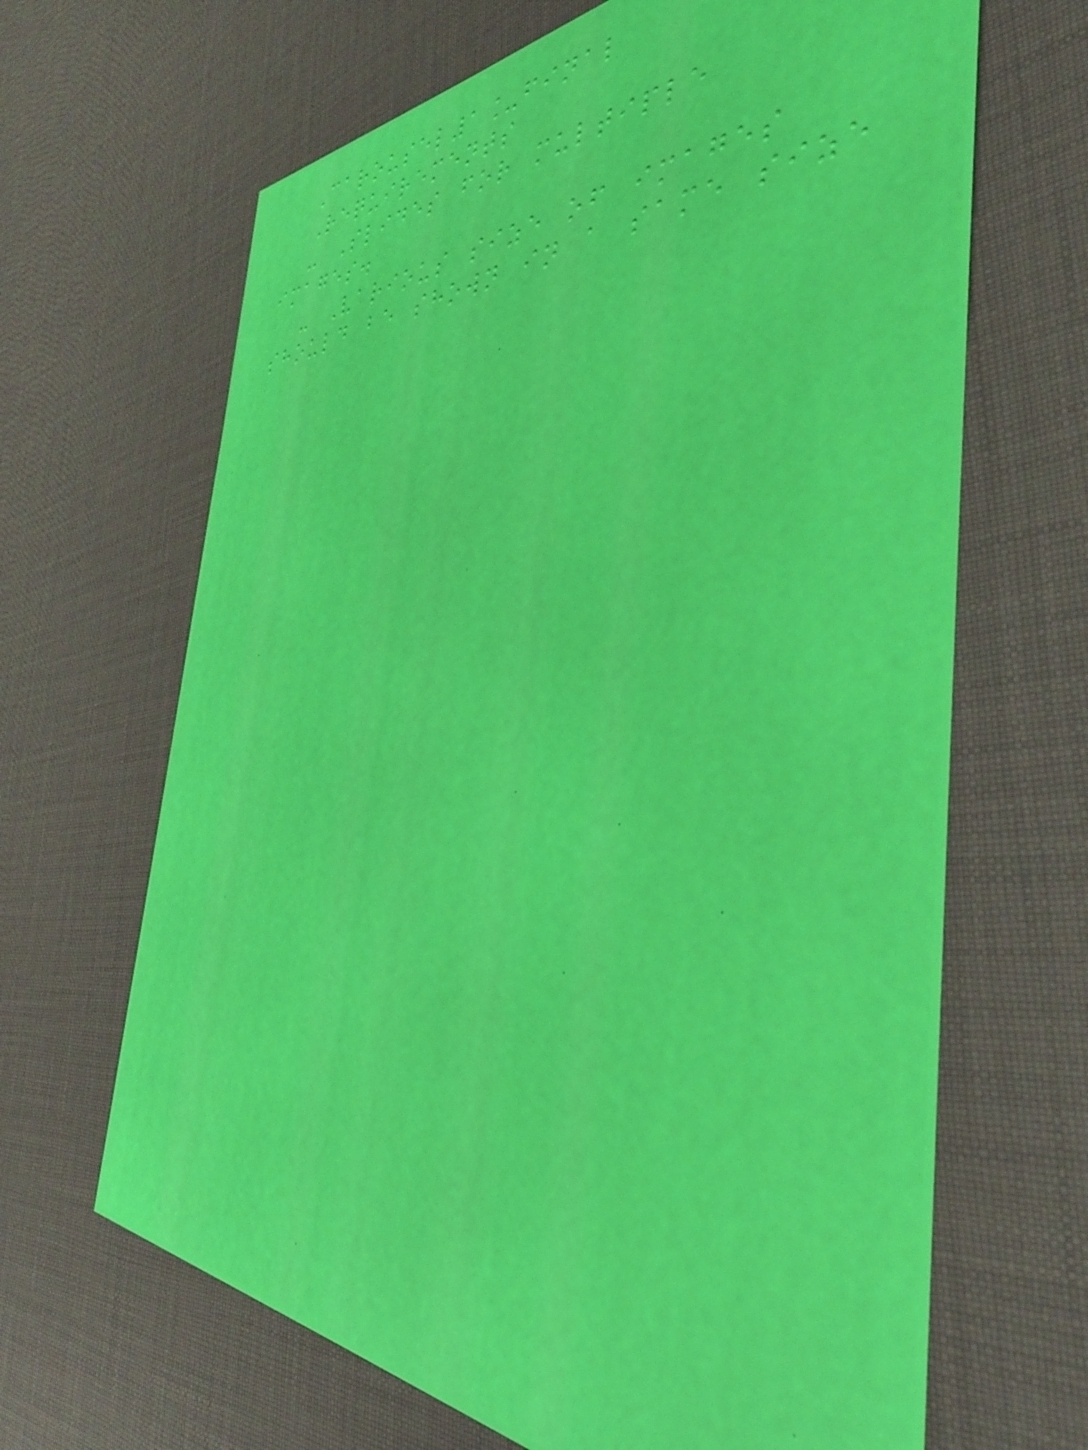Carousel1_final
Requirements
- Slides for multiple
images.
- Various size of images
should be shown in a same size
